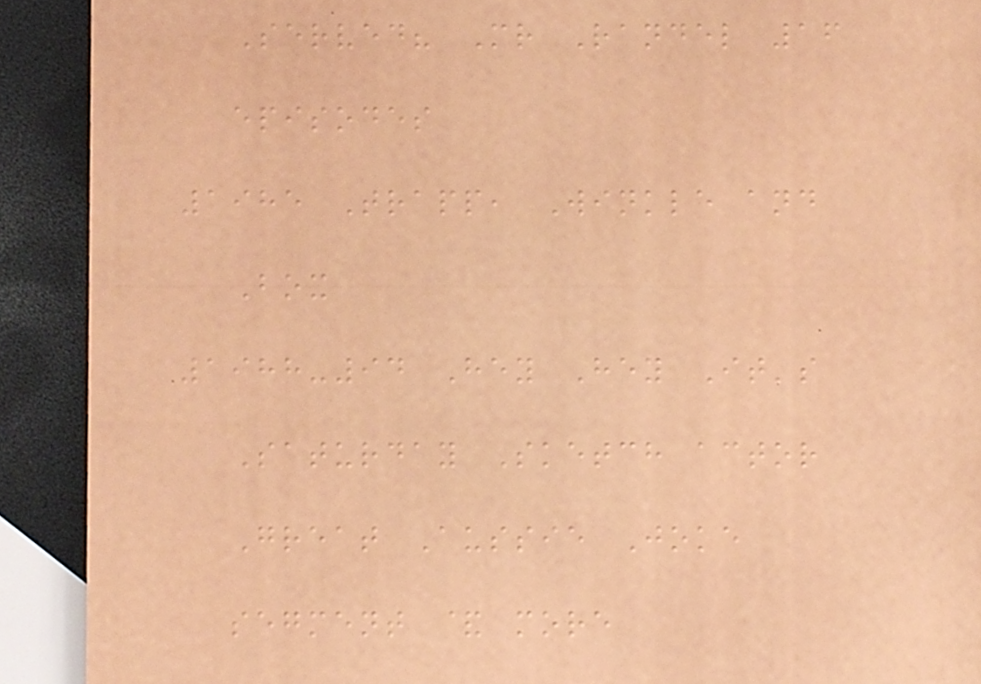Served? Mr Randel 16
episodes
1985 Trapp, Winkle and
Box
1988-94 Hey Hey It's
Saturday Sketch actor
Great Aussie Joke
segment & more
